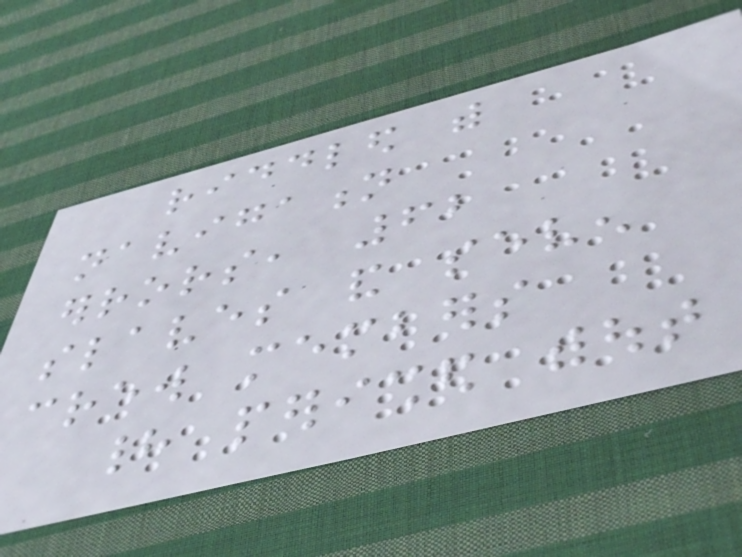riddled with
navigation
errors, 62
slaves and seven
crew members
had perished without
